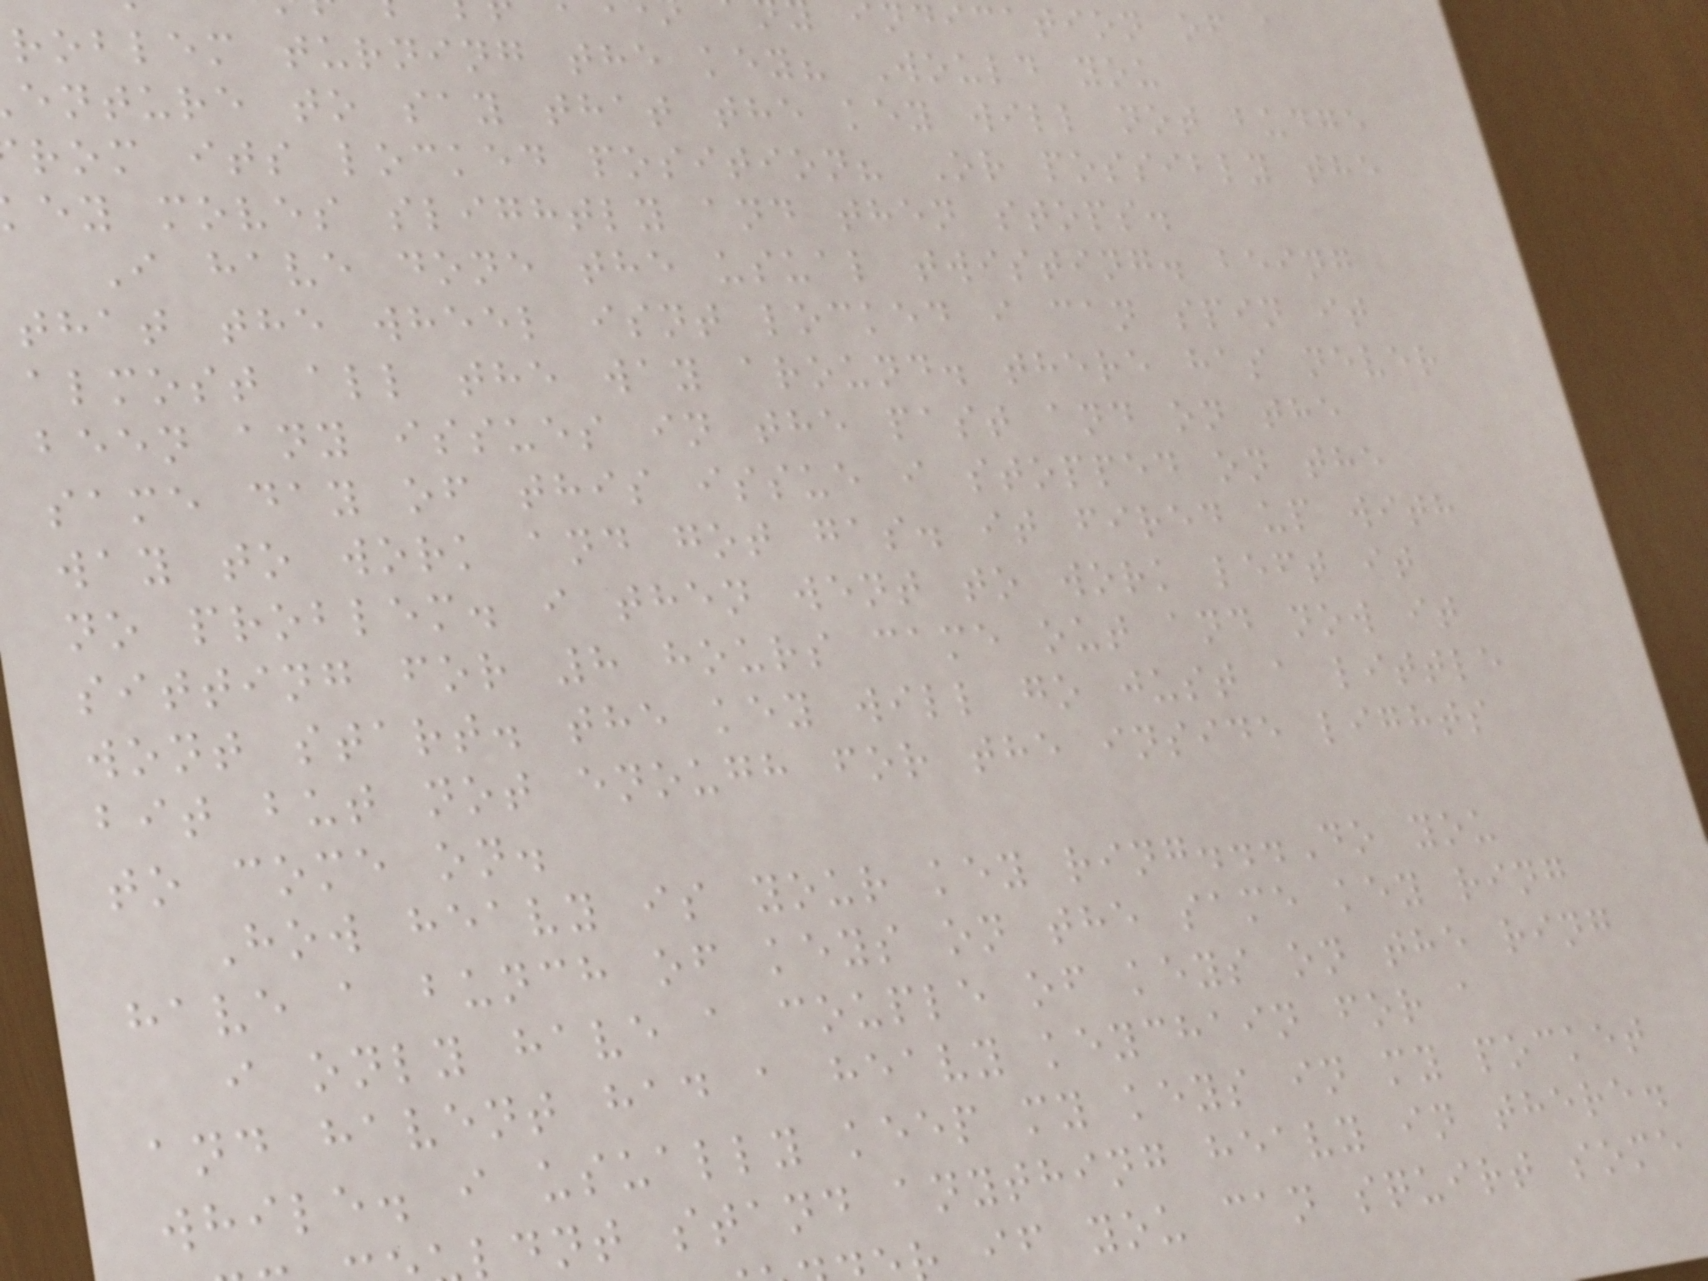ndication of a
roblem turning the key? Would you
enture to say that the key will not budge
rom its locked position? Or possibly the
ey moves slightly and then stops.
I have done the usual twisting. being
that the wheel isnt locked i can spin it
almost all the way around. there has never
been any issues in the past and on the
same day of this issue i stopped on the
way to work and got gas. it fired up with
no problem. i then went to work left it
sitting for 8 hours came out and now it
wont start. the key will go just a little
bit but not enough for the inside lights
to come on.
How heavy is your key ring...Do you
have a bunch of keys on the same key ring
i only have a couple of keys on the ring
and havent had a heavy keychain for a
while. i usually keep my keys in my pocket
dnt stand anything heavy in there.
if you can squirt some
